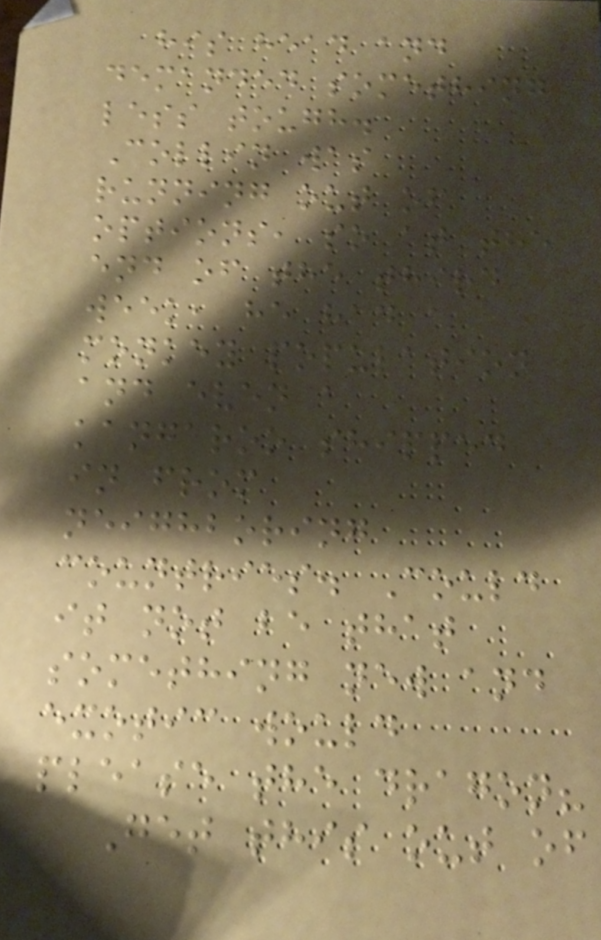his head and
demanded something
less tough.
Collin was
running out of
options, so at the
end of the third
week, he had a
monkey population
and even a
kangaroo shipped
in from
neighboring
countries. Could
it not be that
something new and
exotic would
please the dragon?
Get this out of
